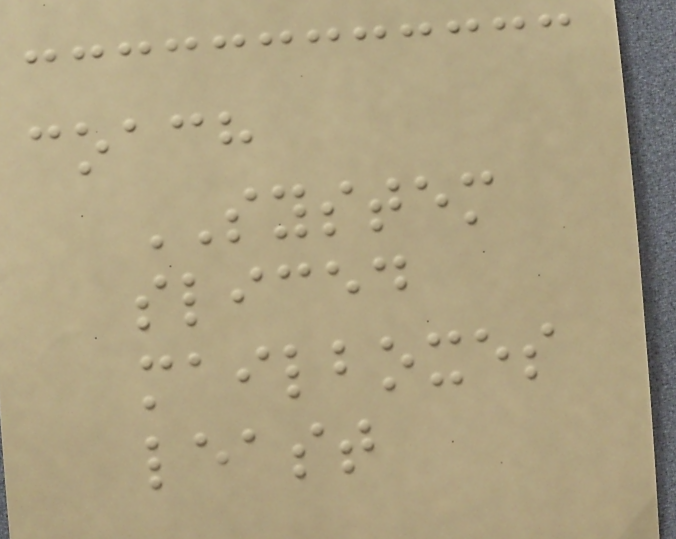coach
SYSTEM
sliced
mailboxes
least
